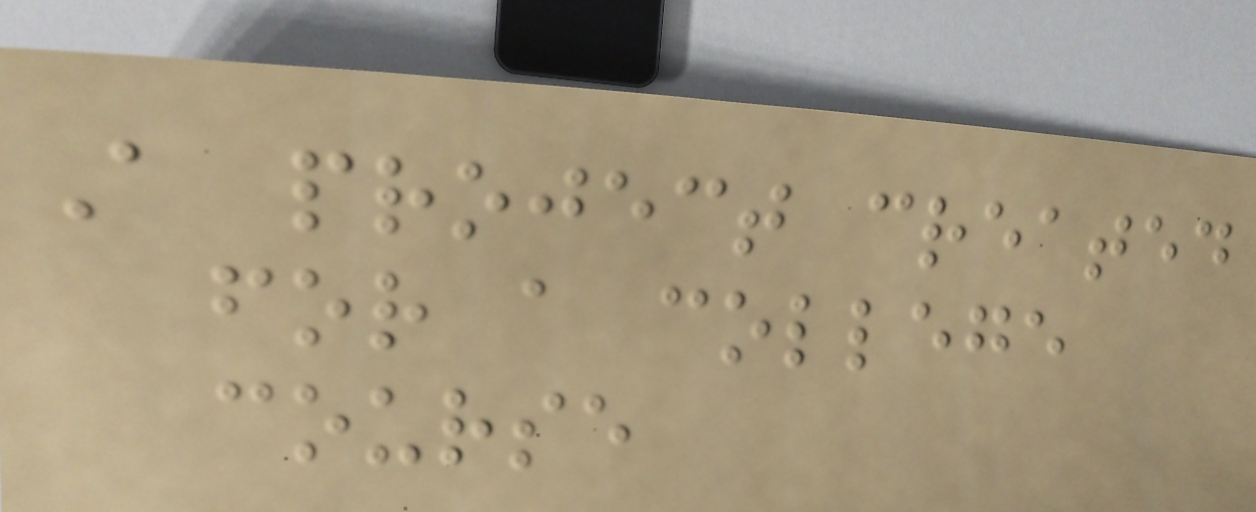A project created
for a college
course
